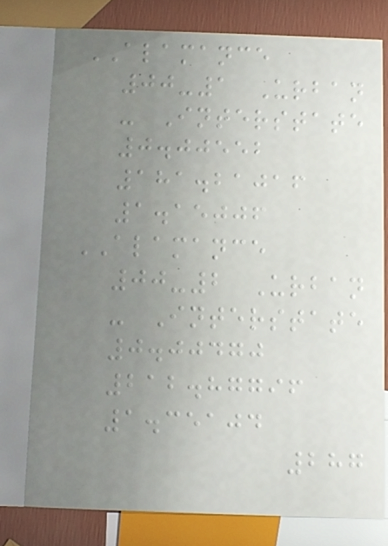ALAMANCE
00-1 Urban
- Interstate
0.00552
181.21016
1.15006
ALAMANCE
00-2 Urban
- Interstate
0.00470
212.87796
1.35104
287
